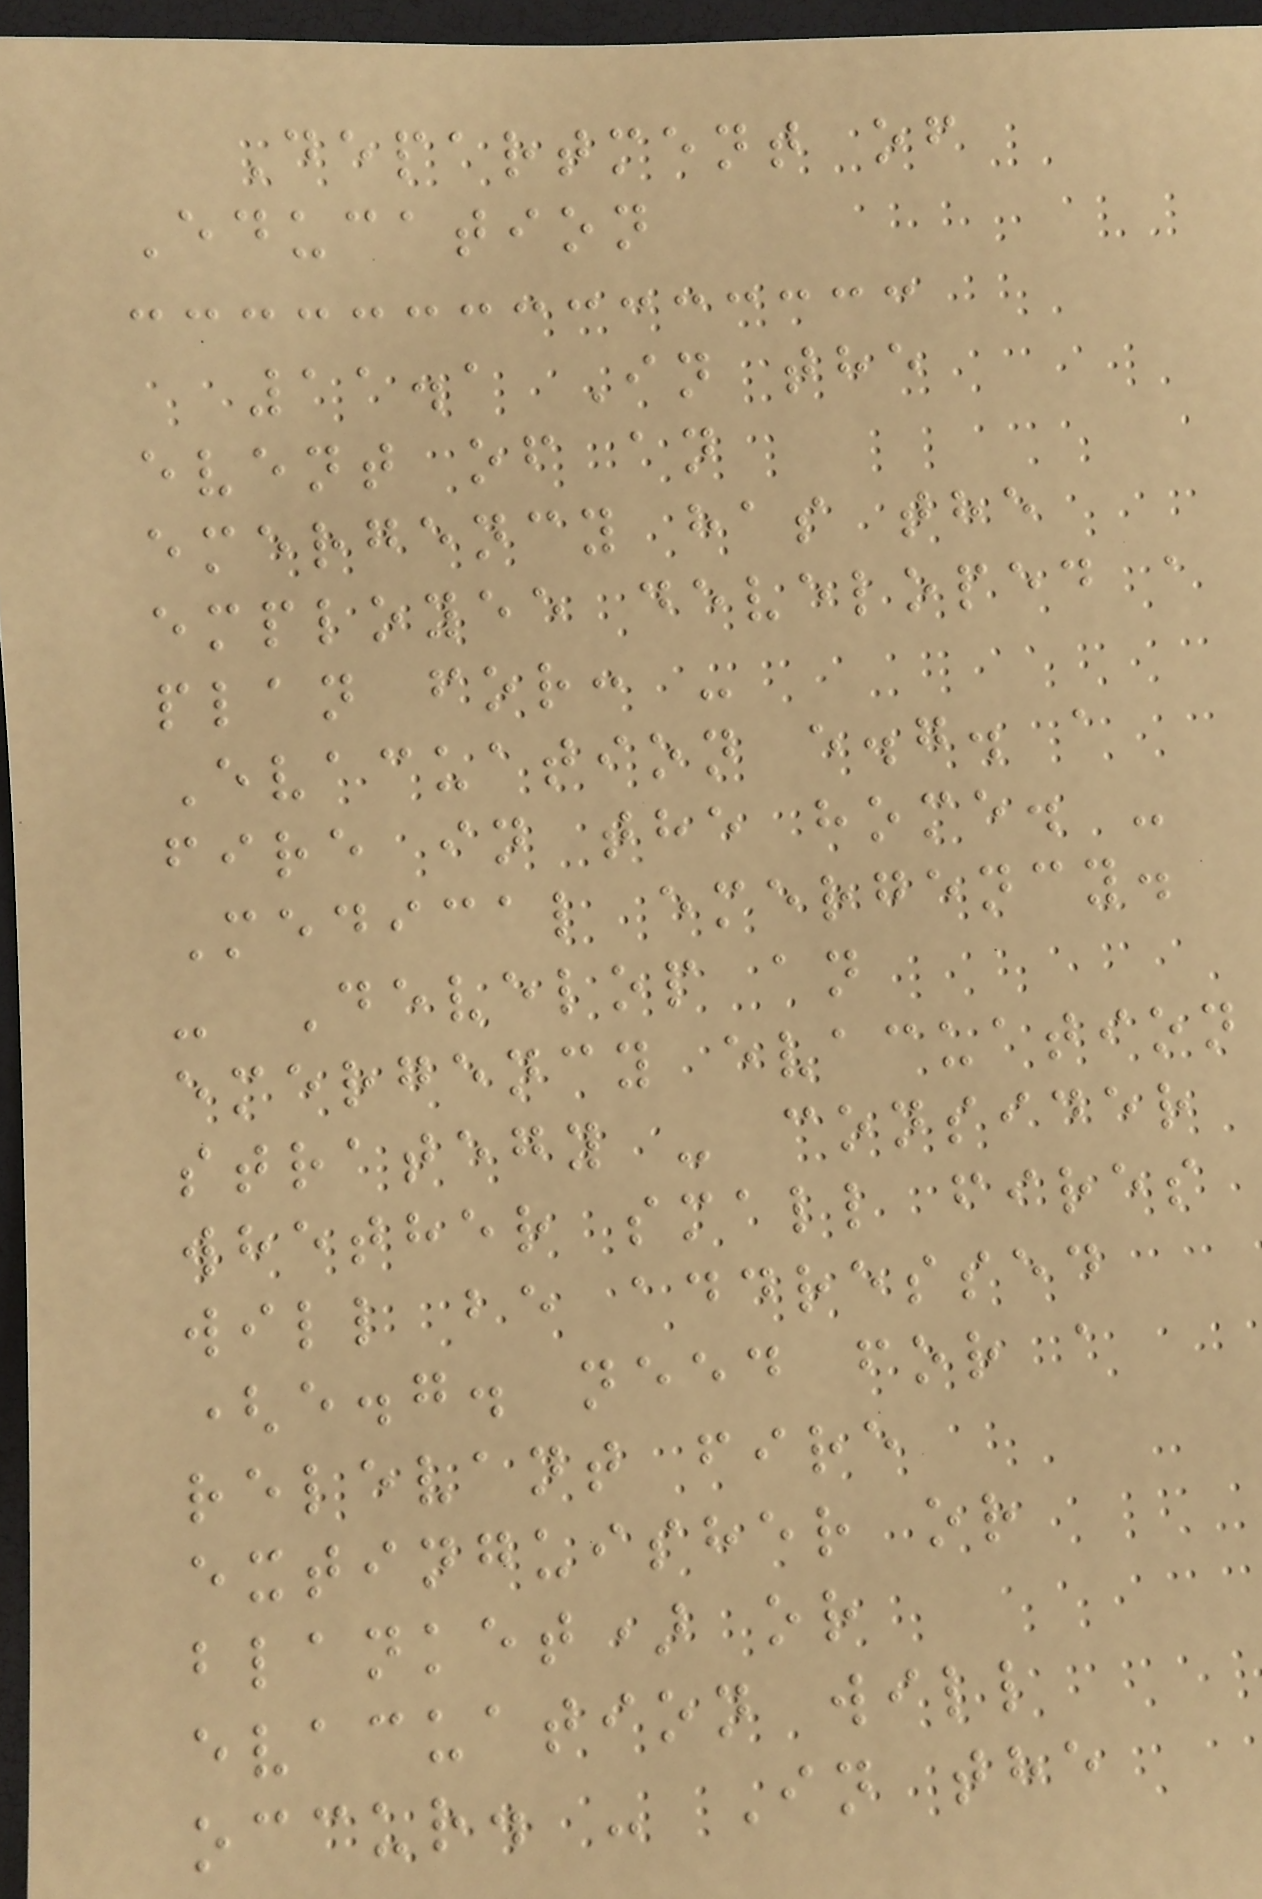Department of
Education
11.1 In the
event of an
emergency has the
employee developed a
plan for: -
Evacuation e.g. a
fire in the home. -
Medical emergency.
- Develop an
emergency evacuation
strategy - consider
whether small fires
will be addressed
(e.g. need for a
relevant fire
extinguisher or
blanket) or
evacuation will
occur. - In the
